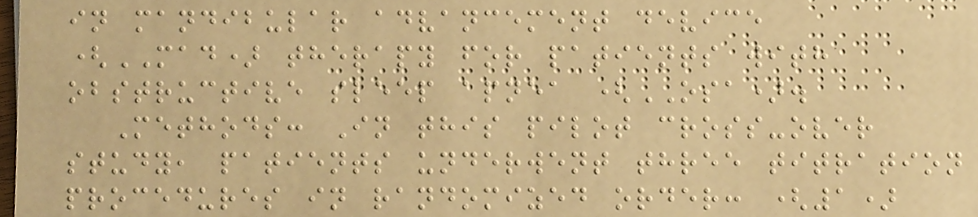in mandibular advancement device
(MAD) therapy for patients with
obstructive sleep apnea (OSA).
Methods: In this pilot cross-over
study, patients underwent three titration
procedures in randomized order: (1)
